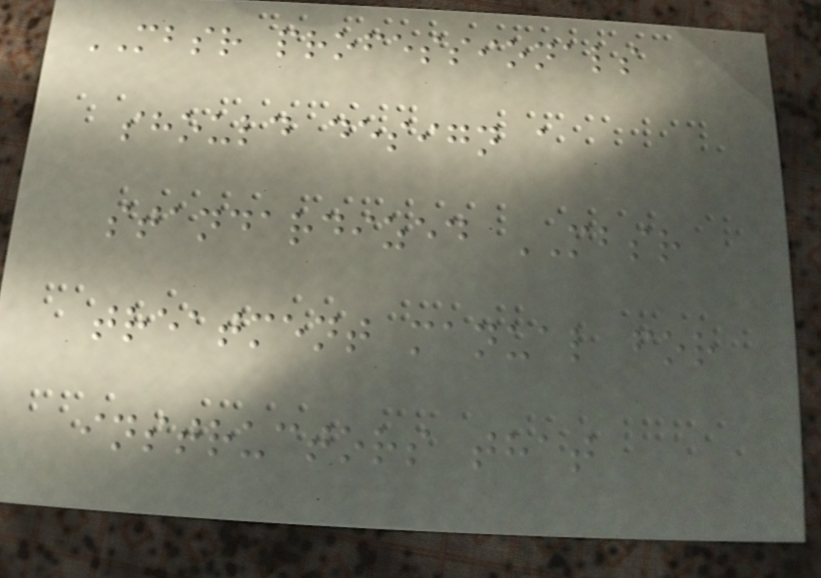MBSR professionals
should design a
standardized MBSR
treatment manual for
instructors that
